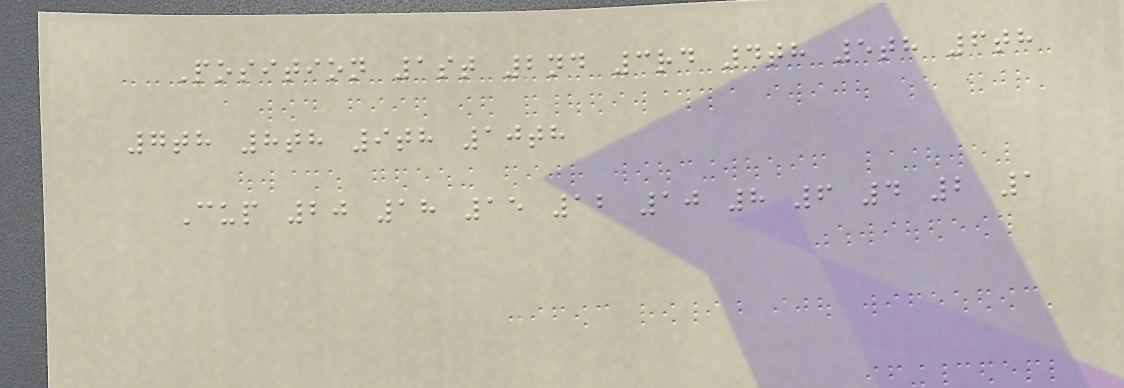Position 1st 2nd 3rd 4th 5th 6th
7th 8th 9th 10th
Cup 20 18 15 12 10 8 6 4 2 1
